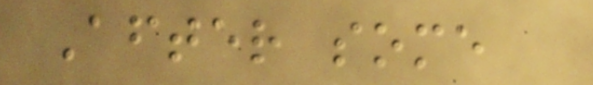After some
